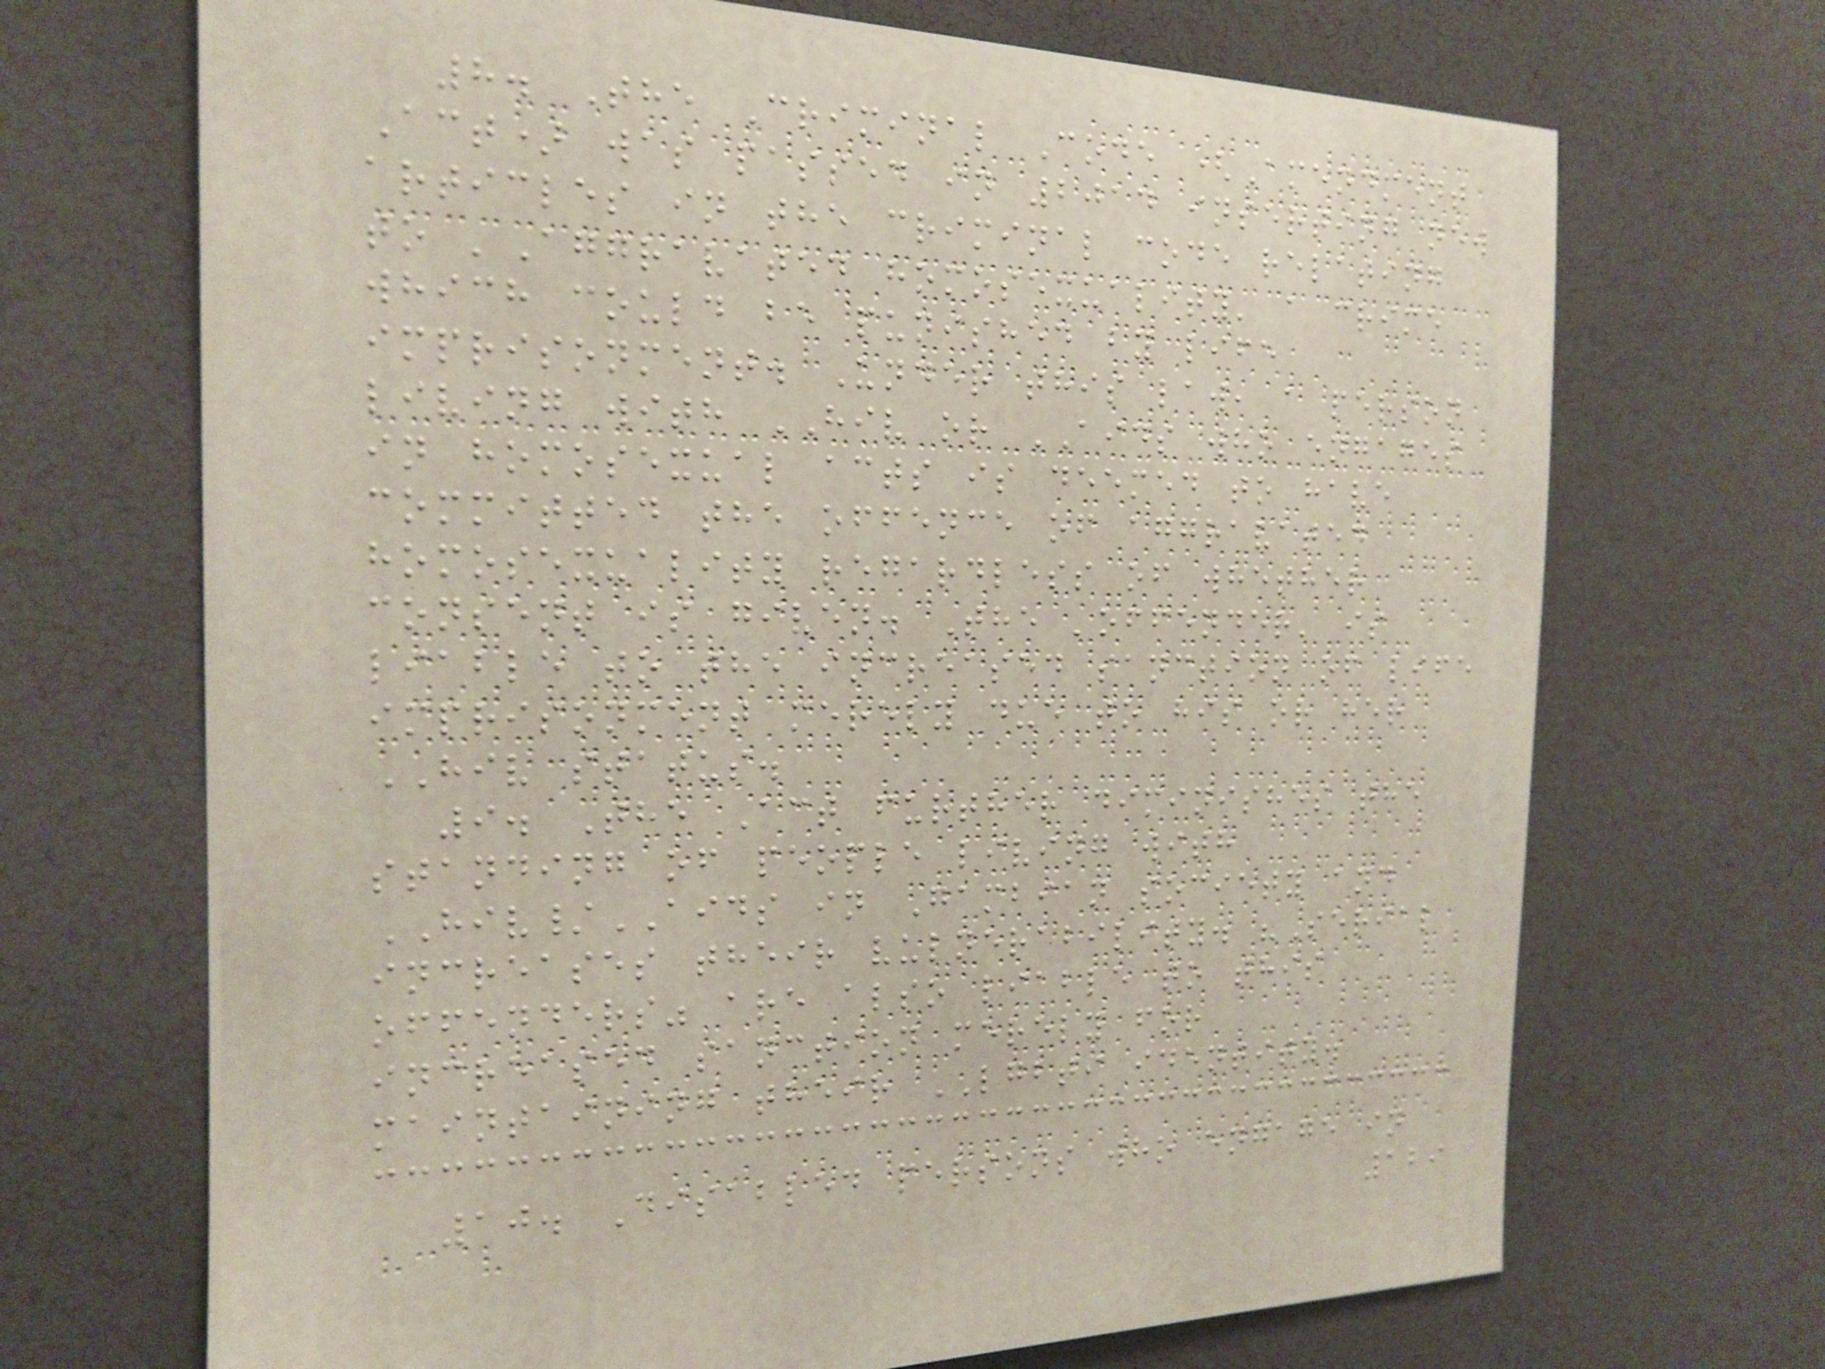8. The Criminal Code (Amendment
Act) was passed in 2014 inserting new
articles in the criminal code relating
to 'Aggravated homosexuality' a crime
which could be punished by life
imprisonment. Under this law, a person
living with HIV or AIDS who engages
in homosexual acts is deemed to have
committed the offence of aggravated
homosexuality regardless of whether
consent is given. The 'offender' is
liable to the increased sanction of life
imprisonment merely due to his or her
HIV status.
9. The Act further diminishes the
standing of people living with
HIV/AIDS in Gambian society and
increases their vulnerability. "Serial
offenders" are also liable to this
increased sanction merely for
maintaining their LGBTI identity.
10. Disabled persons who engage in
129
